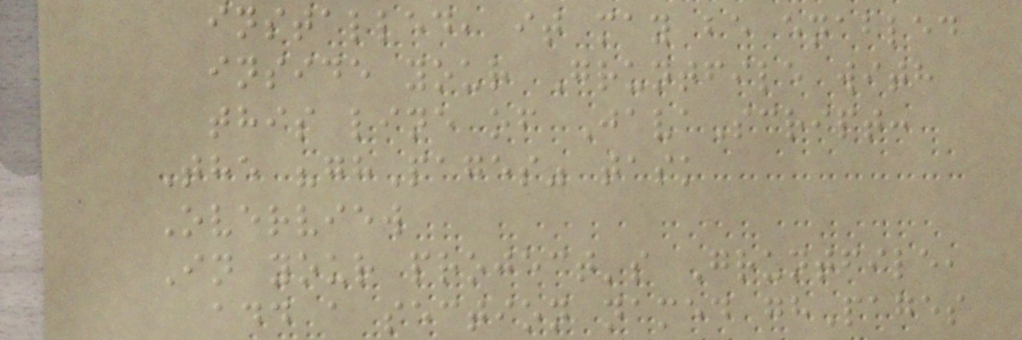installed, it may be enabled
inside your Gruntfile with
this line of JavaScript:
The "ghPages" task
Overview
In your project's Gruntfile,
add a section named ghPages
